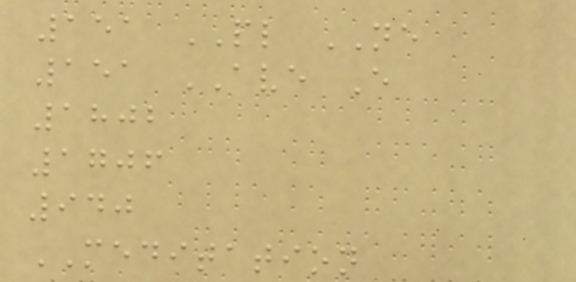151 PL NE
151 AVE E
1802
1706
940
MEDITATION
